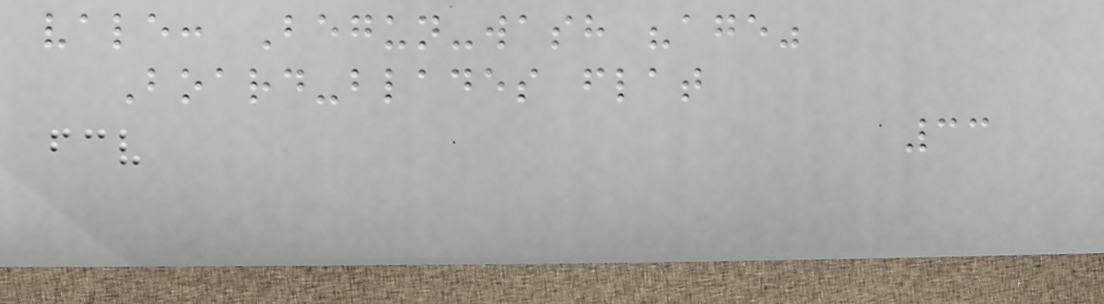vale: Begun-wash "age"
Board-blades flat
33
